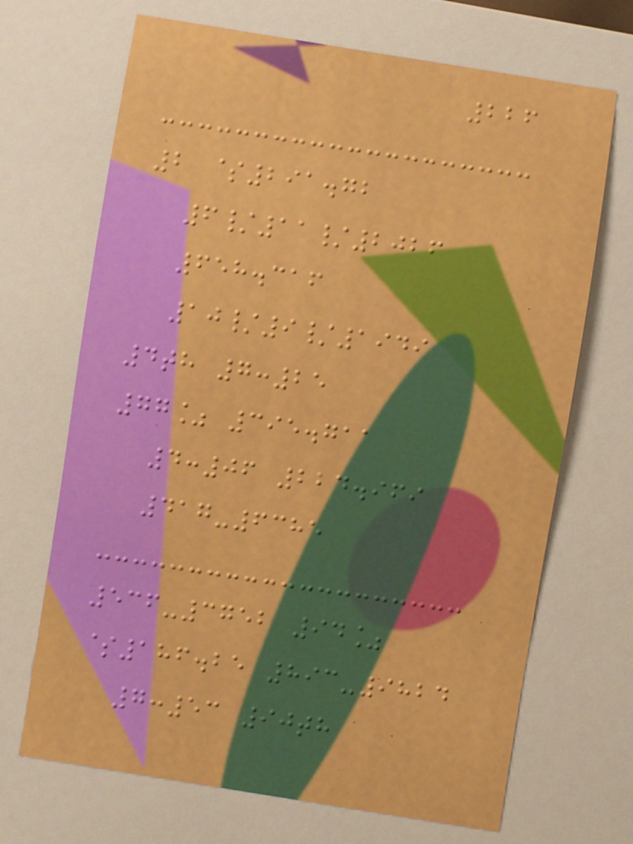226
2 $291.72
6/11/2026
658.316
10/9/1949
4th 7:25
77% 395.711
4:06 224.969
417-6385
536-3752 94%
$186.25 893-9824
7:53 90th
